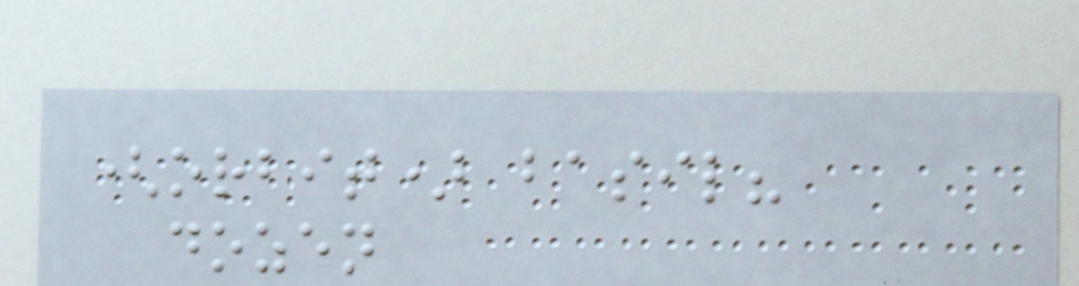(orbit) basil?
dozen
